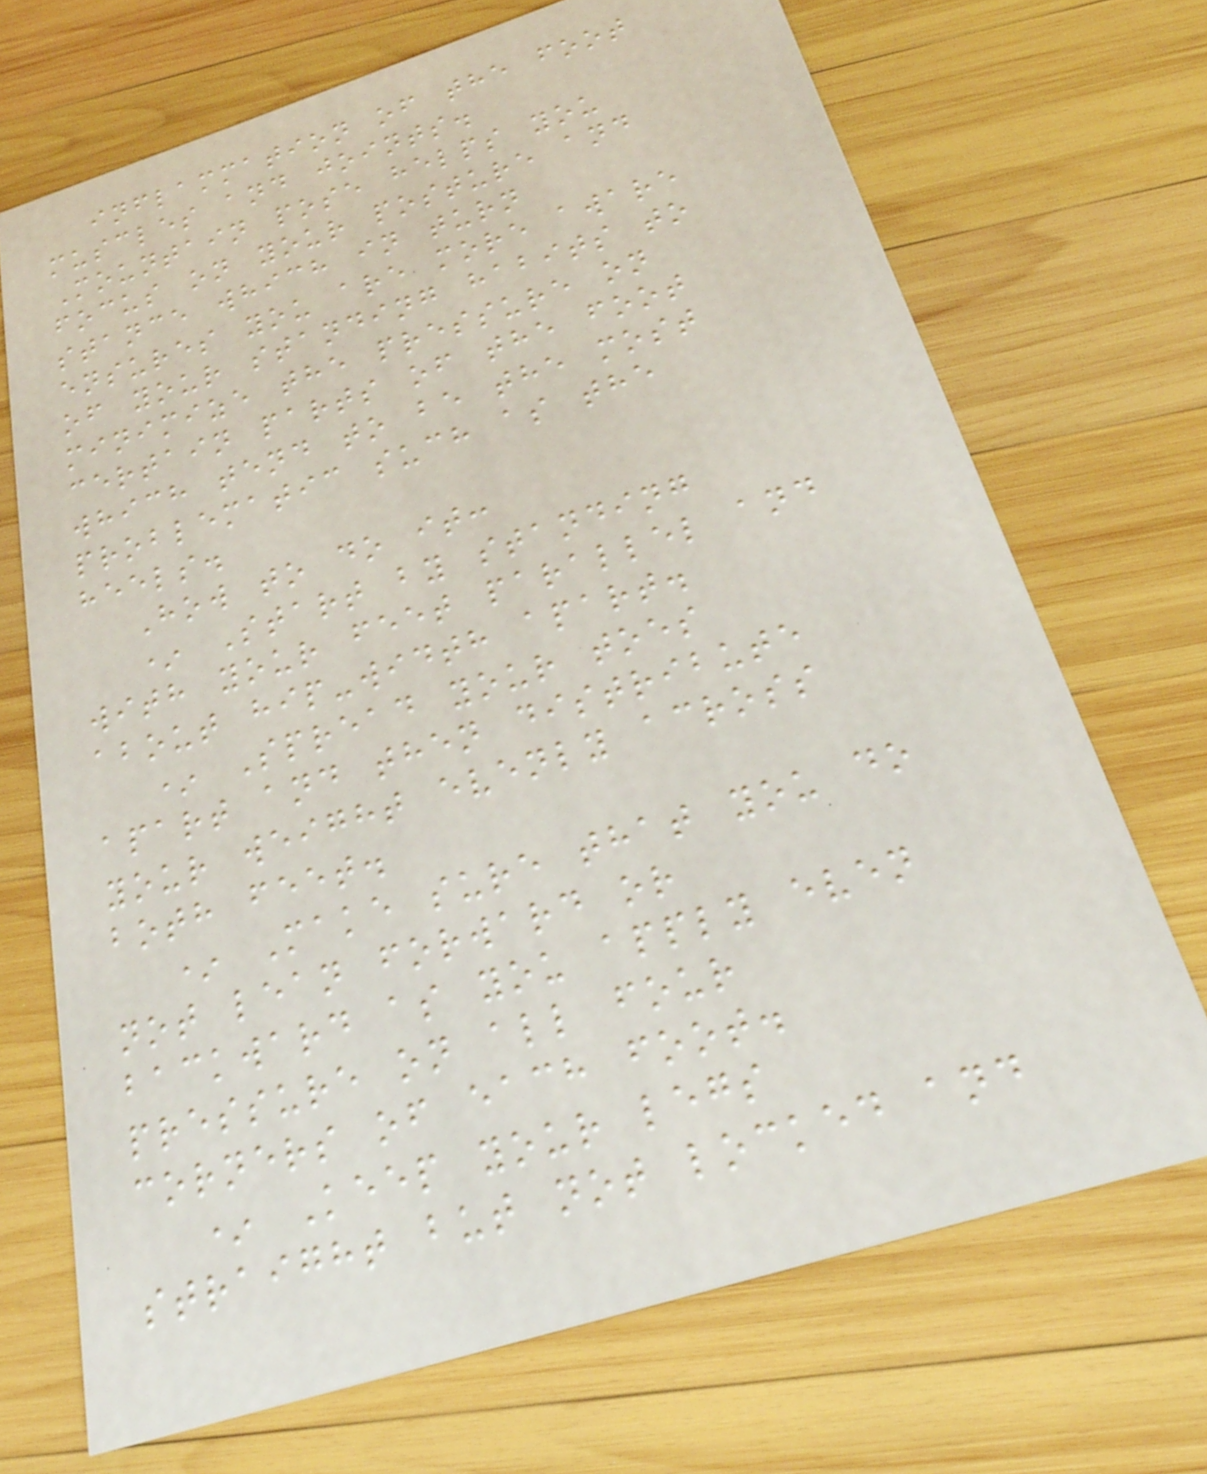inflammation of the foot
muscles and joints.
Mountain pose helps you
focus on your posture and
stance which in turn
ensures you are more aware
of your standing habits to
minimize the pressure on
certain parts of the foot
which tend to be the most
problematic such as the
heels.
How to do it:
* Start by standing
with your feet parallel and
about hip-width apart.
* Spread your toes
apart and then distribute
your weight evenly across
both feet.
* Make sure that you do
not lean forward or
backward as you apply even
pressure on all four
corners of each foot.
* Keep your legs
straight but not locked and
